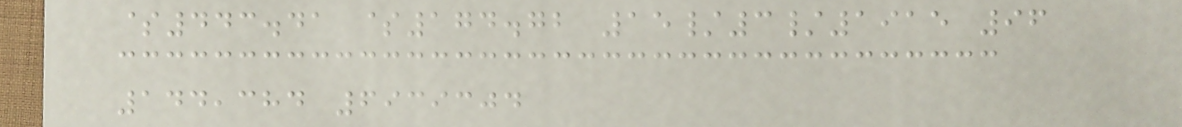$443.41 $174.72 15/3/1915 96
144,384 6939304
